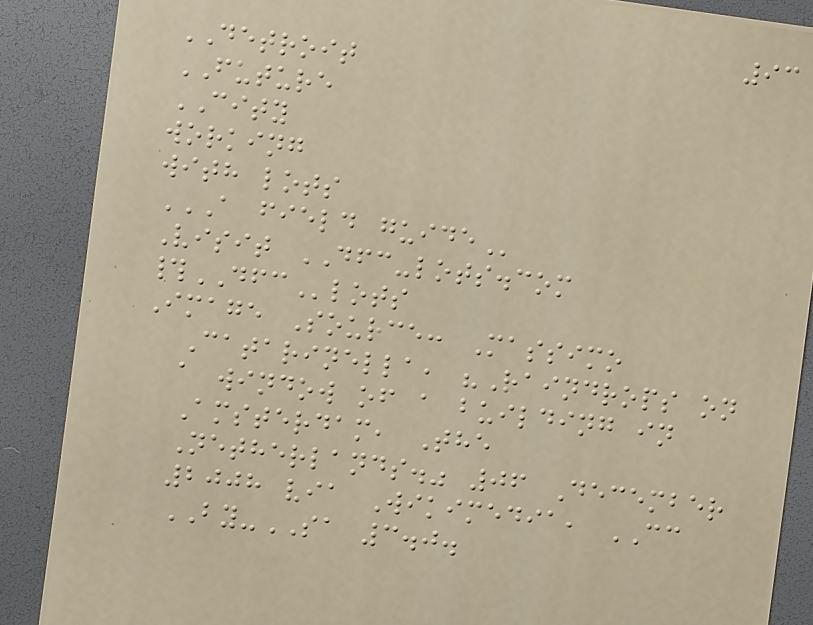93
DETROIT
FUTURE
CITY
working
with lots
A FIELD GUIDE
Visit DFC-lots.com
#DFClots
Image Source: Massimo
Catarinella, "Raindrops on
a window of a building in
Amsterdam, The
Netherlands." 06 December
2008 via Wikimedia, CC
BY-SA 3.0.
